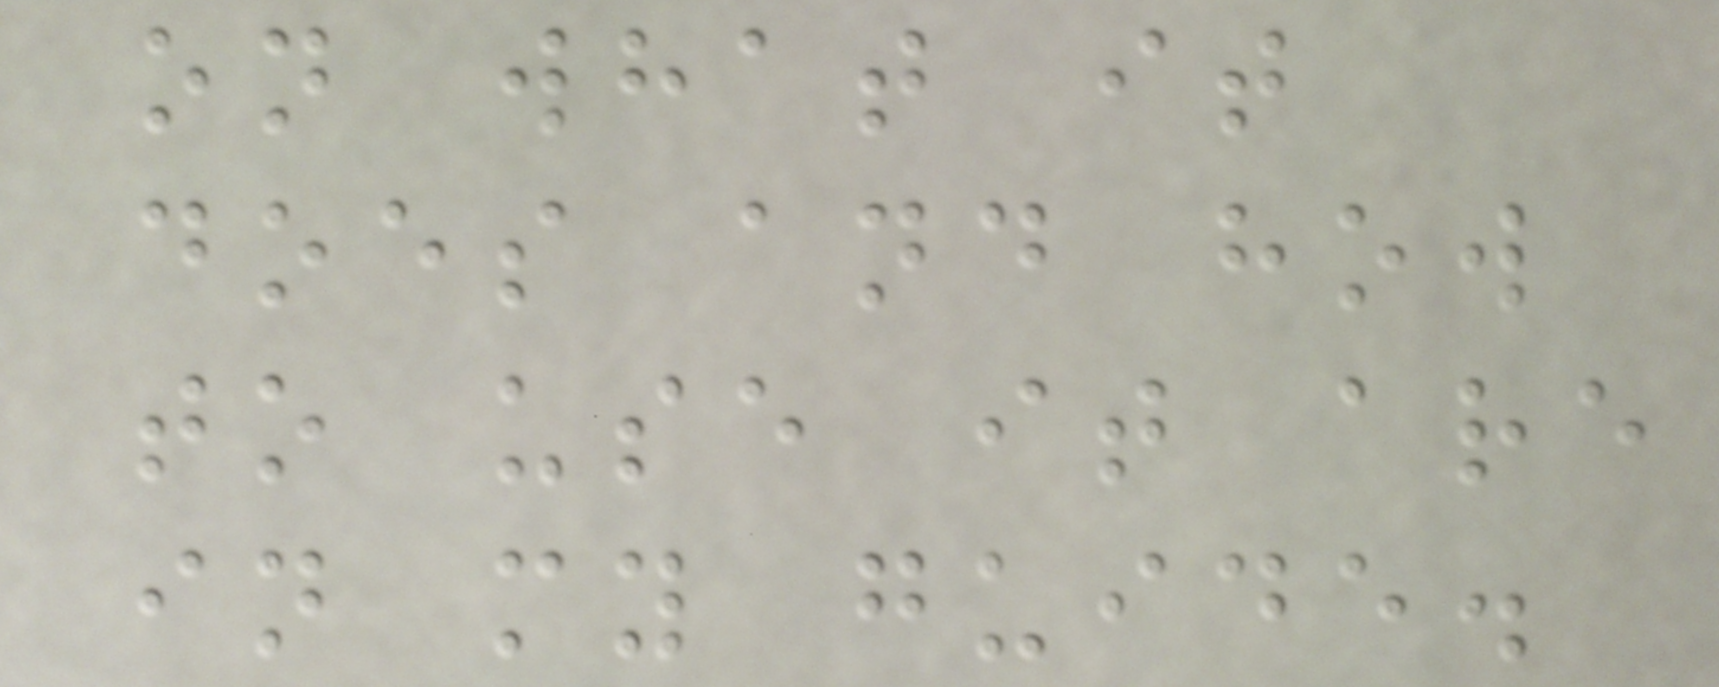on what it
does and how
to use it are
in my guide.
